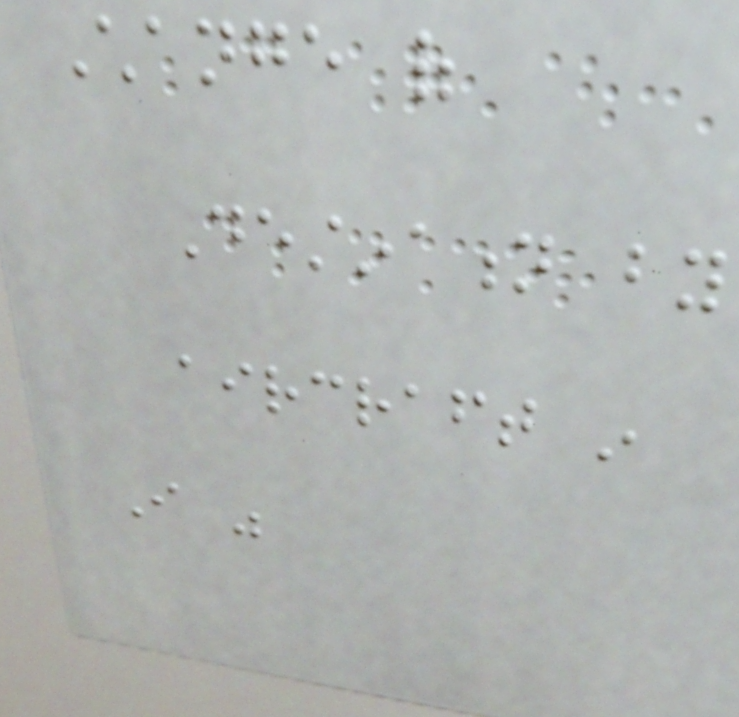Change of
Destination by
aircraft in
I was
